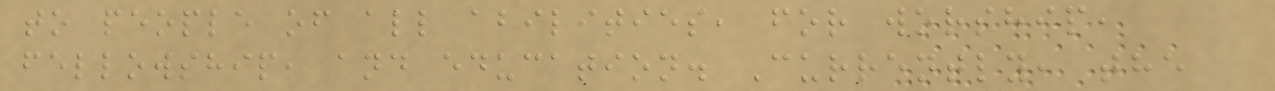to people of all abilities, for worship,
fellowship, and education. Currently, the
